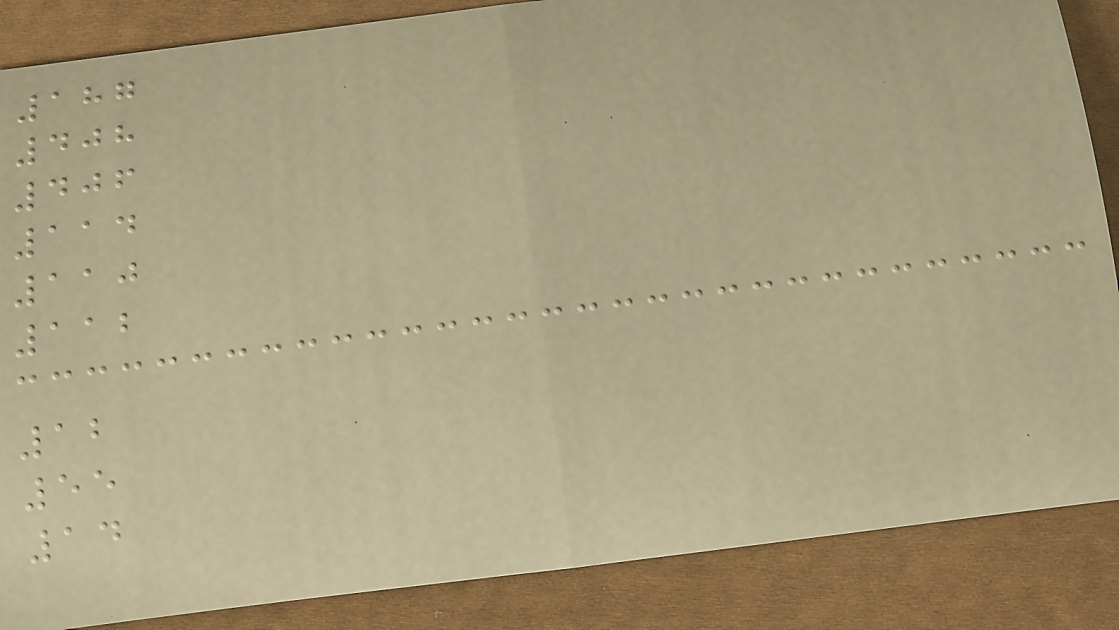187
408
406
114
110
112
12
55
14
